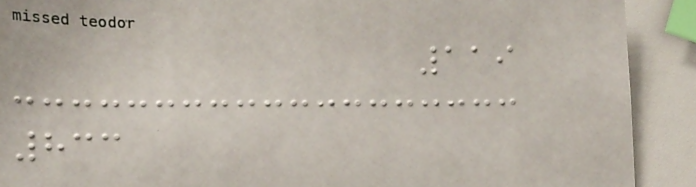119
833
